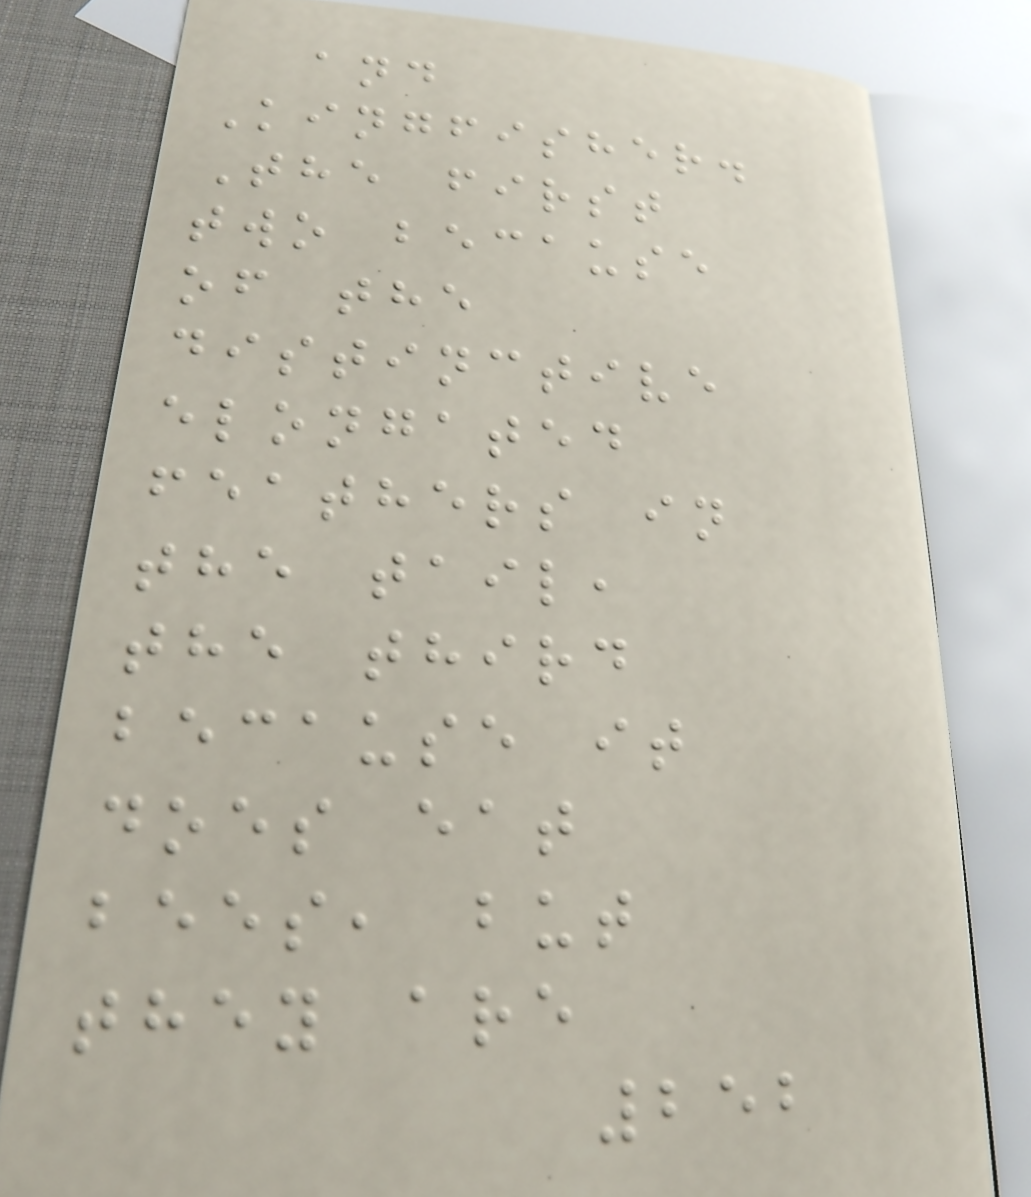and
Kingfisher.
The first
two because
of the
distinctive
elongated
feathers in
the tail,
the third
because it
does eat
bees, but
they are
252
